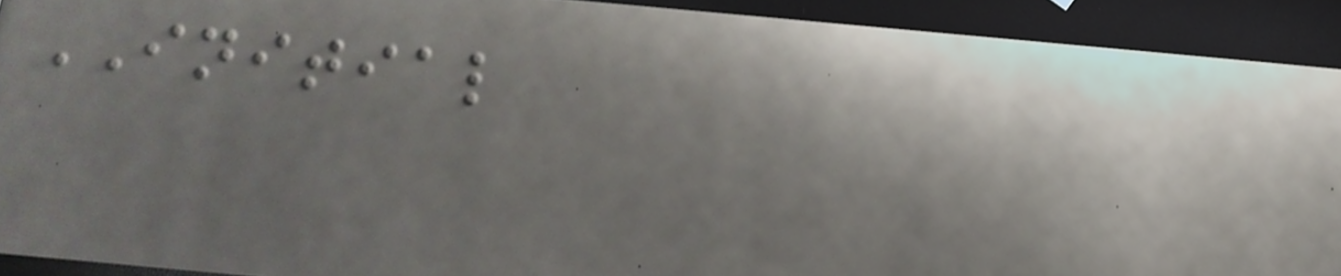INITIAL
